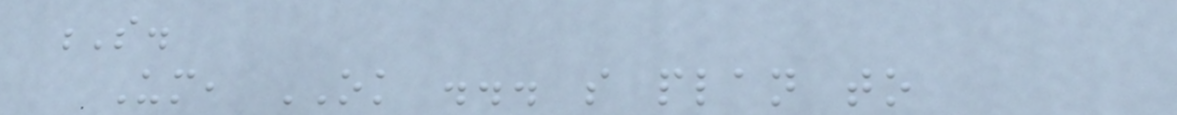S.
Um, OK ... so plan to
